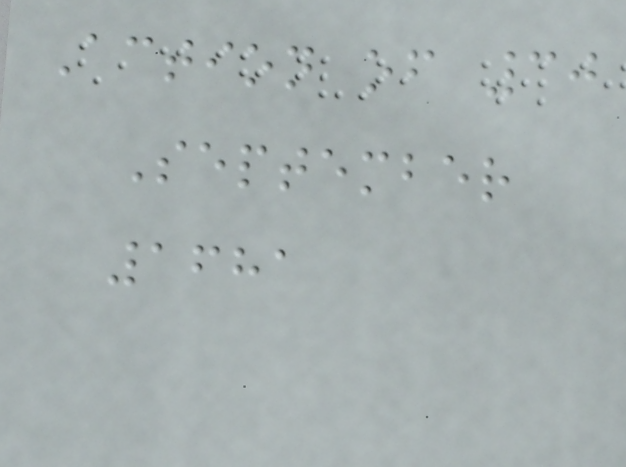Action of 30
September
1681
